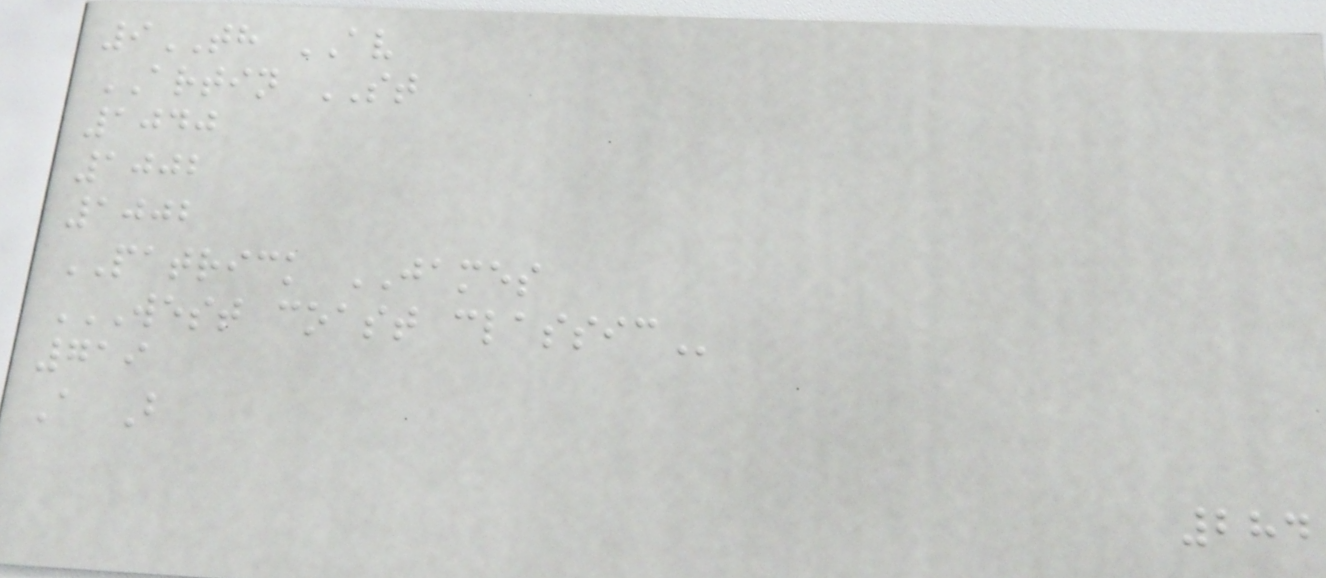9TH AV
ARTIN ST
1040
1002
1002
PATRICK JAMES
WEST COAST CLASSIC
719
A B
284
